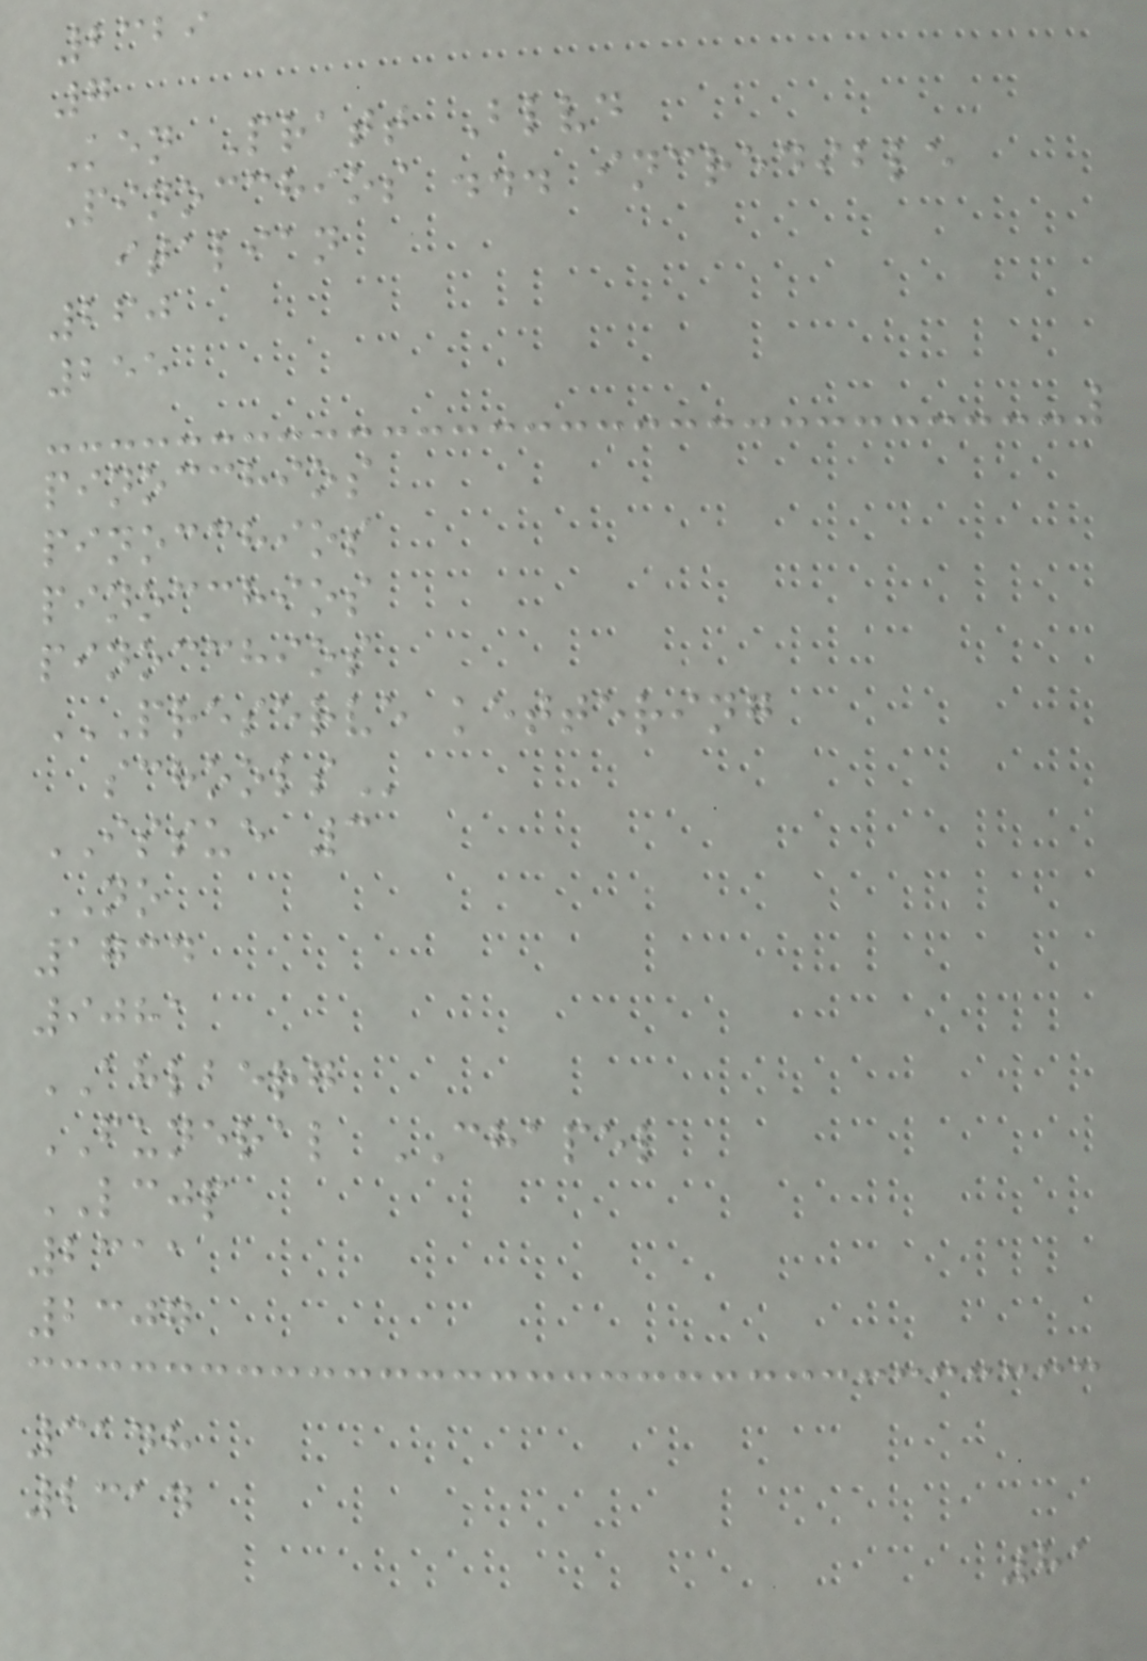2329
7
Ken Pratt Blvd
Pinocchios ... incredible
italian
260
255
pinocchios
pinocchios
pinocchios
pinocchios
PRESERVE KETTERING
SCHOOLS
ISSUE 3
NO
1734
9081
AHLBERG
FUNERAL CHAPEL
LCJP
2311
2307
3148
2314
81
